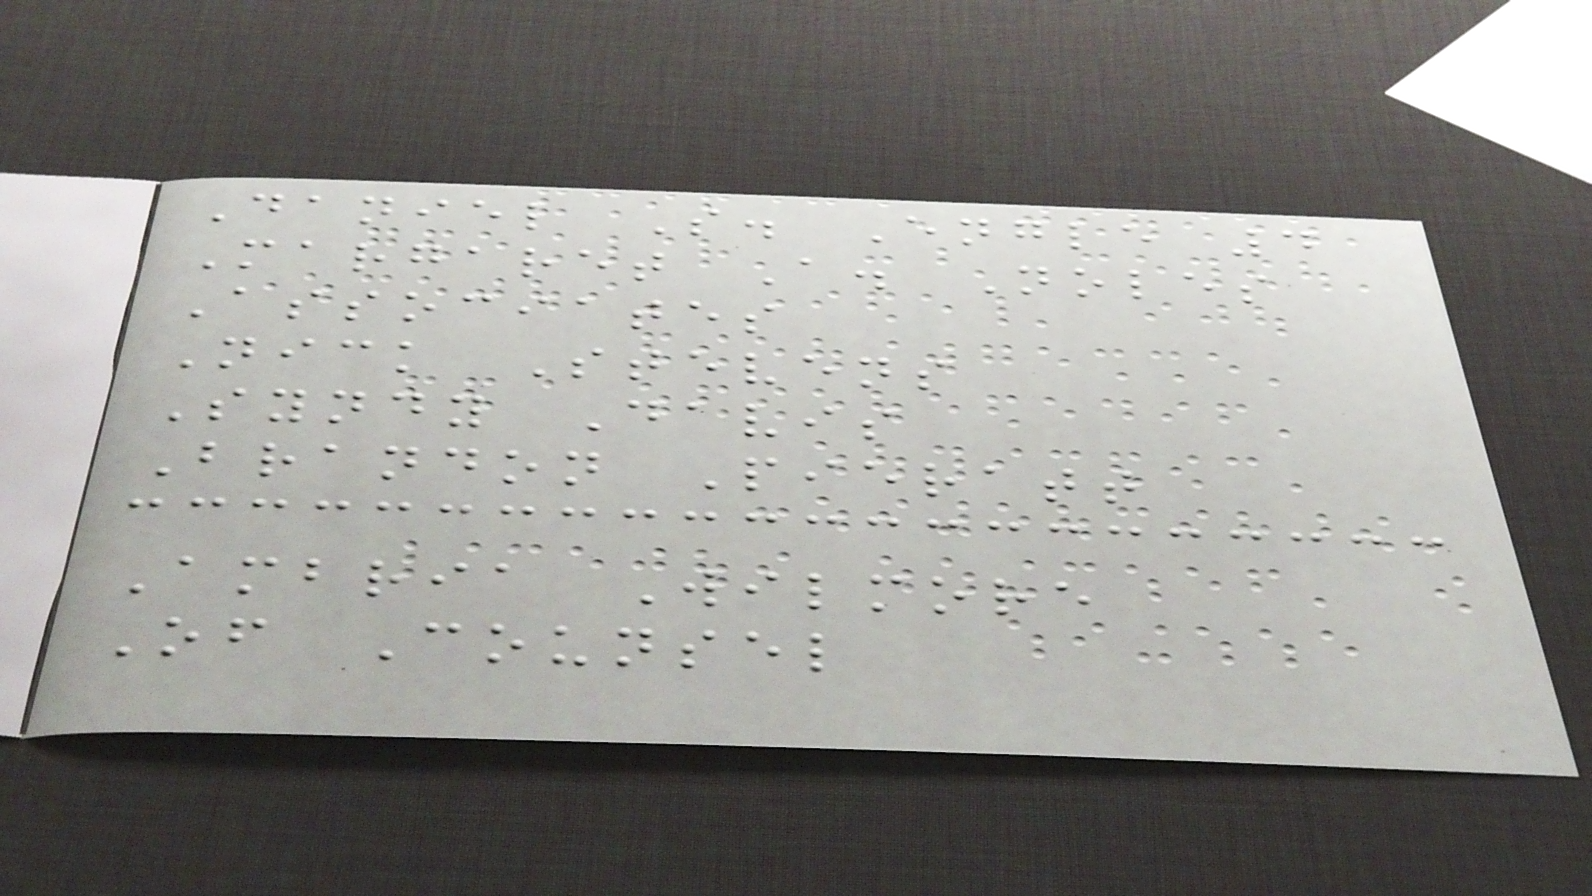Daniel S. Engle 4
Margaret A. Noles
Associates
Nick Stevens
Syndy Davis
Brandon Pieratt
Ambria Wilmore
Of Counsel
